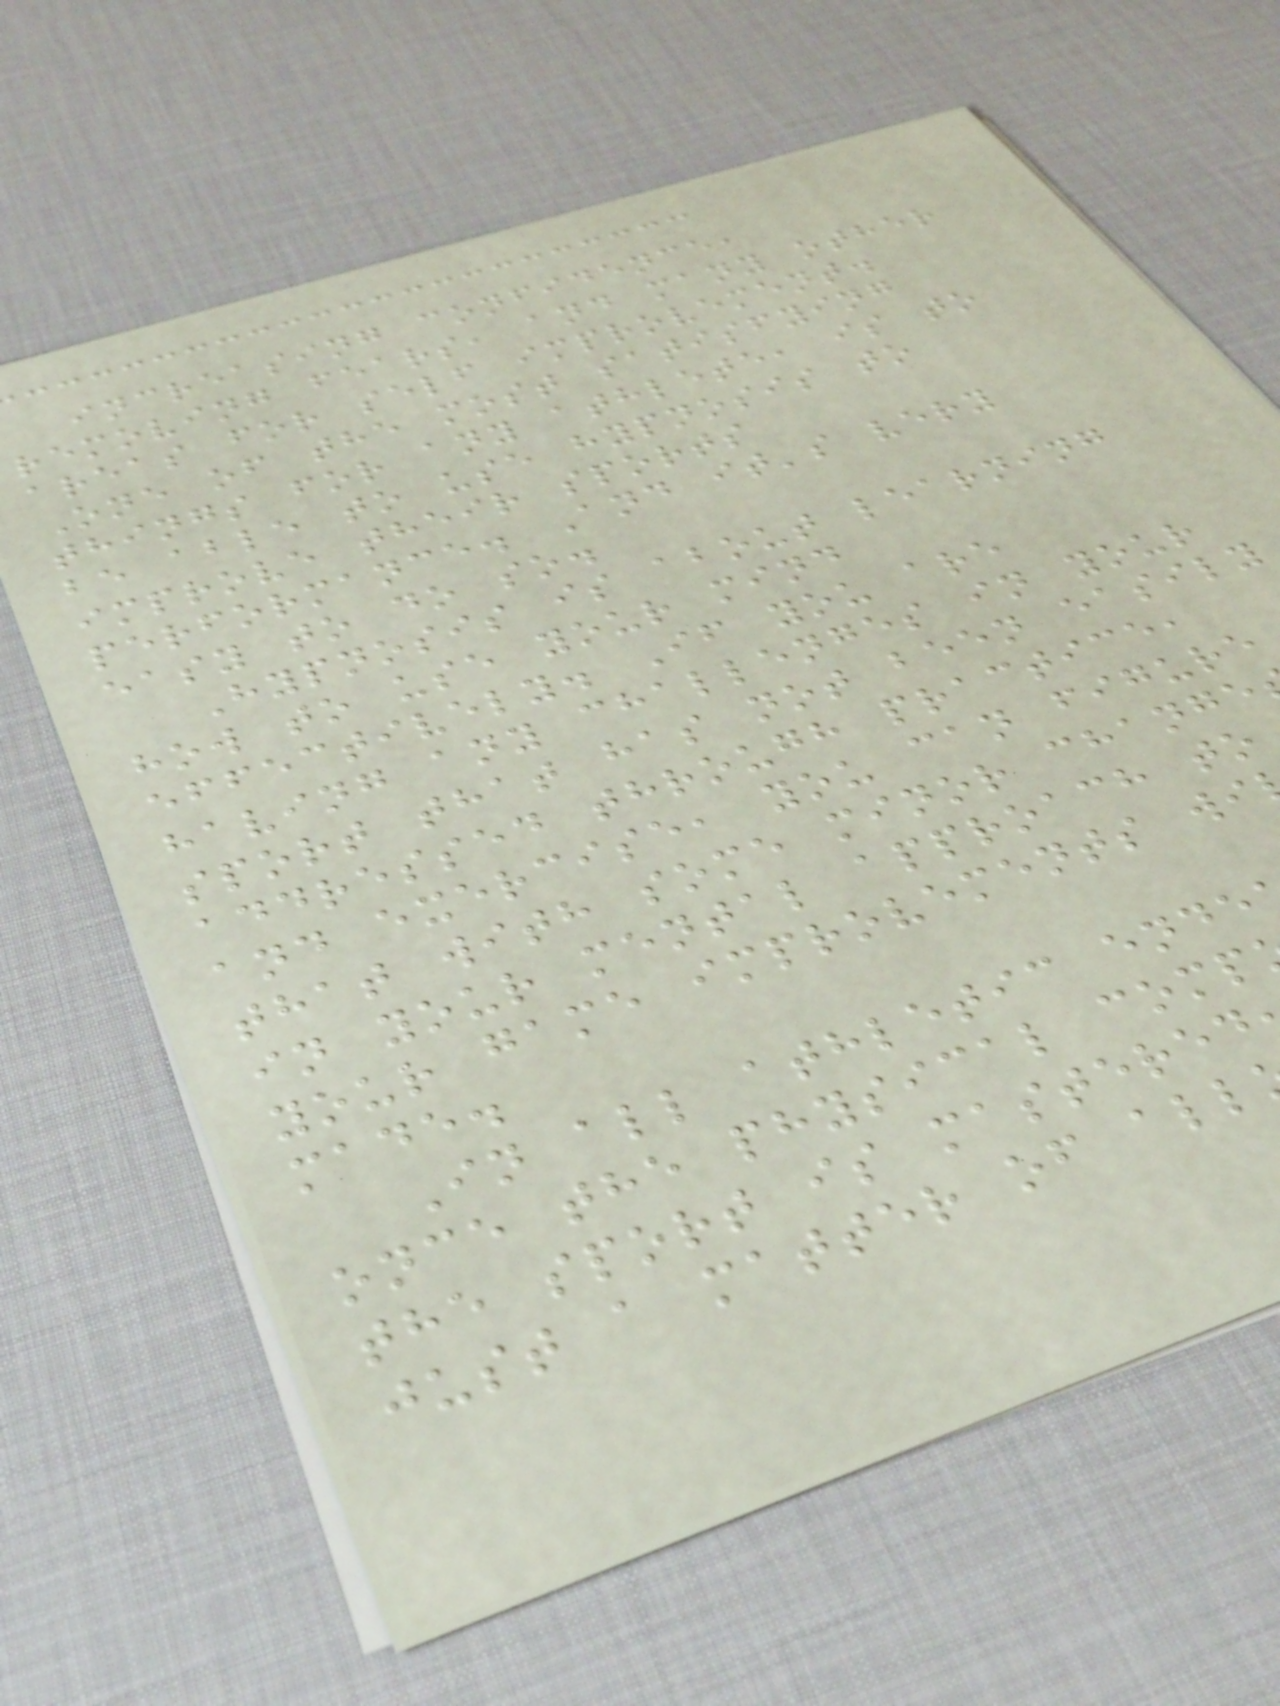increasing confidence,
removing fears, and many other
areas for self improvement.
One of the most satisfying
things for any athlete, is to
be able to use hypnosis to
improve their sports
performance. And it's very
easy to do so.
Hypnosis is about learning
how to use your mind
effectively. If you are
having any challenges in your
sport that has not been easily
addressed through practice,
and exercise, you can figure
that with some minor change
in your mental approach to
your game improvements wi
made.
In all athletic ende
once the physical comp
the sport is mastered
just a matter of all
